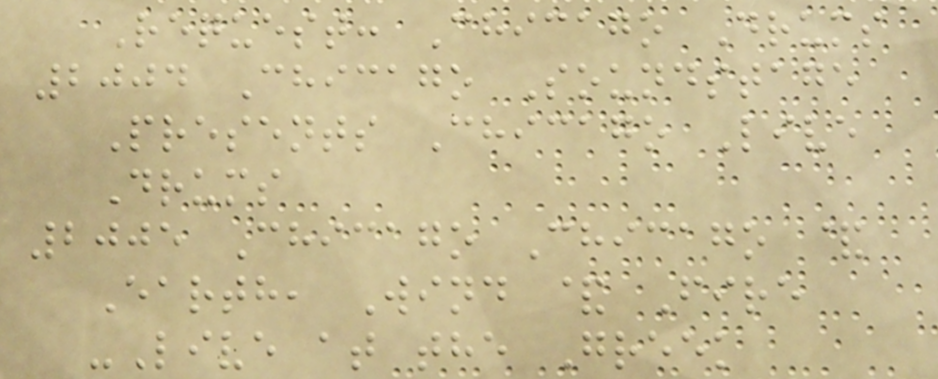Request: Chicago Drums
2004 Chicago Soundstage
Presents Chicago Live
Drums
2005 Chicago Chicago &
Earth, Wind & Fire
-Live at the Greek
